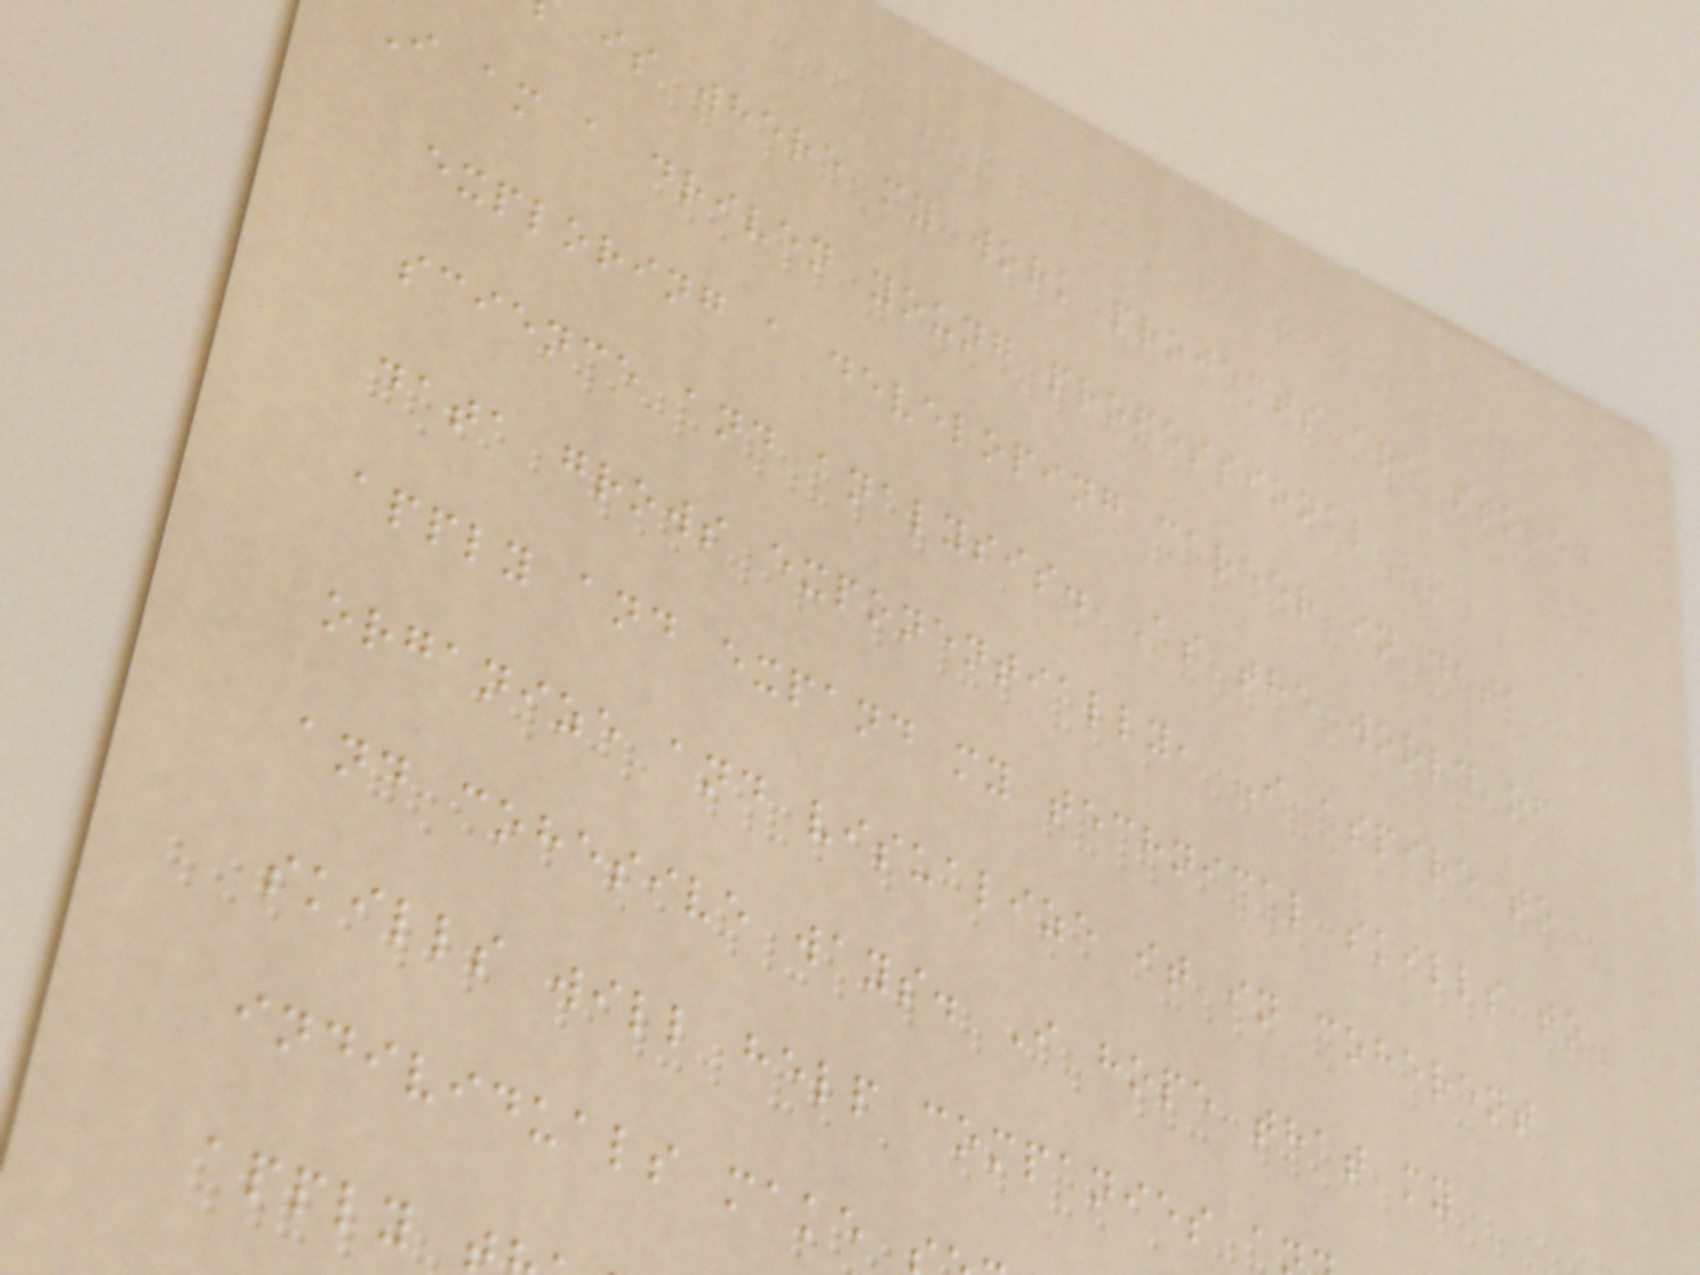is where my work projects are stored
I am a driven young professional
exploring a developing career in data
science and analysis. As the world of
data grows exponentially, I aspire to
apply and expand my technical skills to
organize and visualize it in coherent
and cohesive ways. I hope that my
skills will help companies a
individuals make
